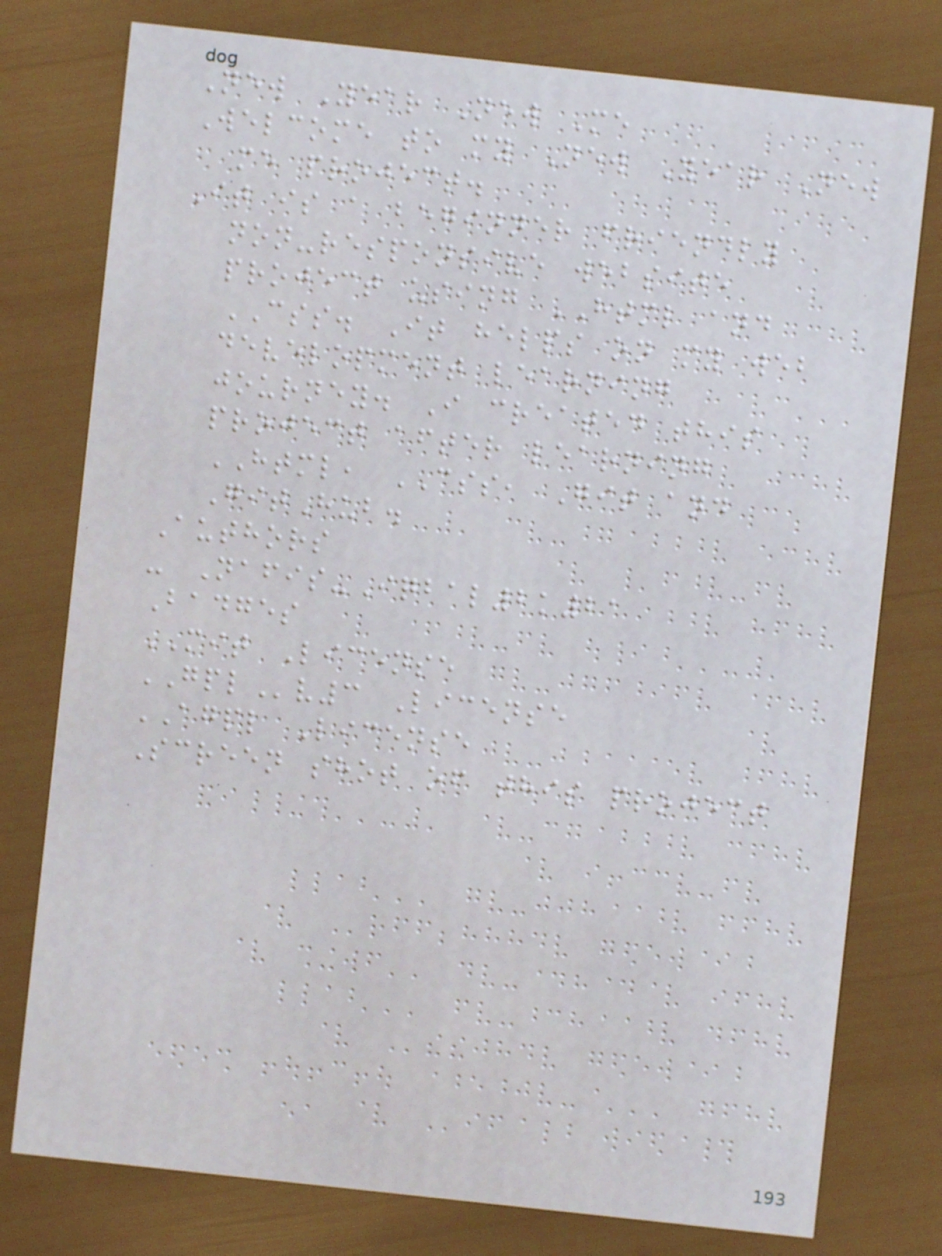New Year New Me
Welcome to my New Year New
me project.
It is a beginner friendly
non-responsive website
project using HTML and
CSS. It helps on my web
development learning
journey. I created this
project after learning
HTML, CSS, Git and
GitHub.
Authors
- Nafis-Iqbal2k21
Badges
MIT License
GPLv3 License
AGPL License
Screen shot of this project
